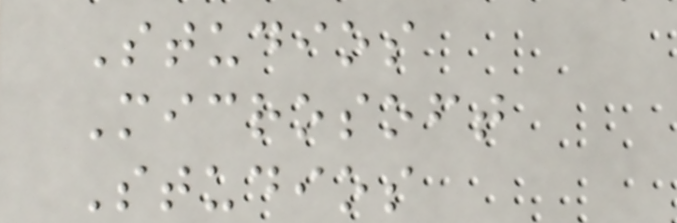Studios
Microsoft
Studios
